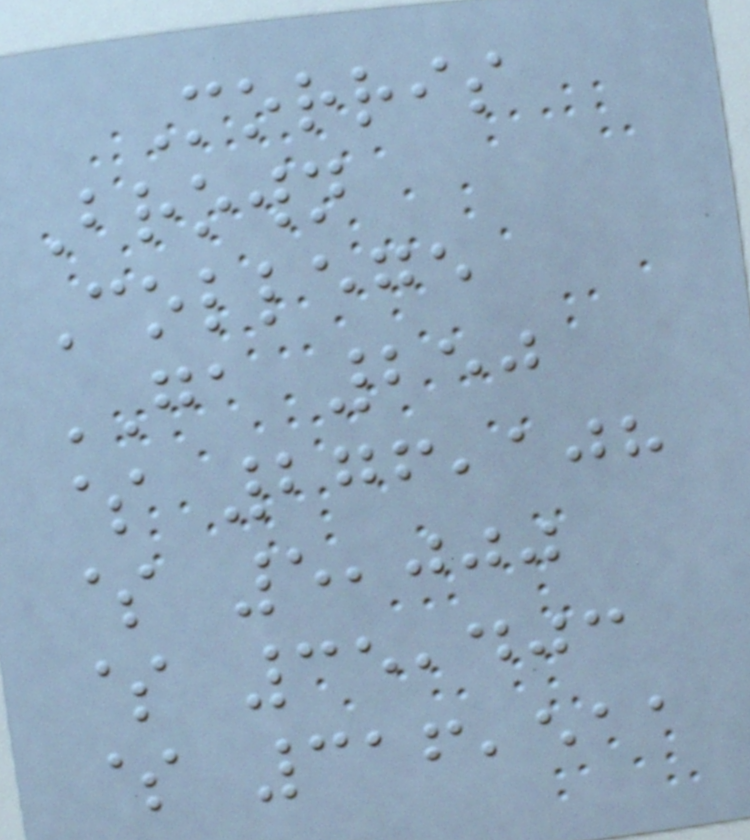Morris
Brown
College
GA 250
$ 276,108
$ 5,000
$ 35,403
$ 316,511
